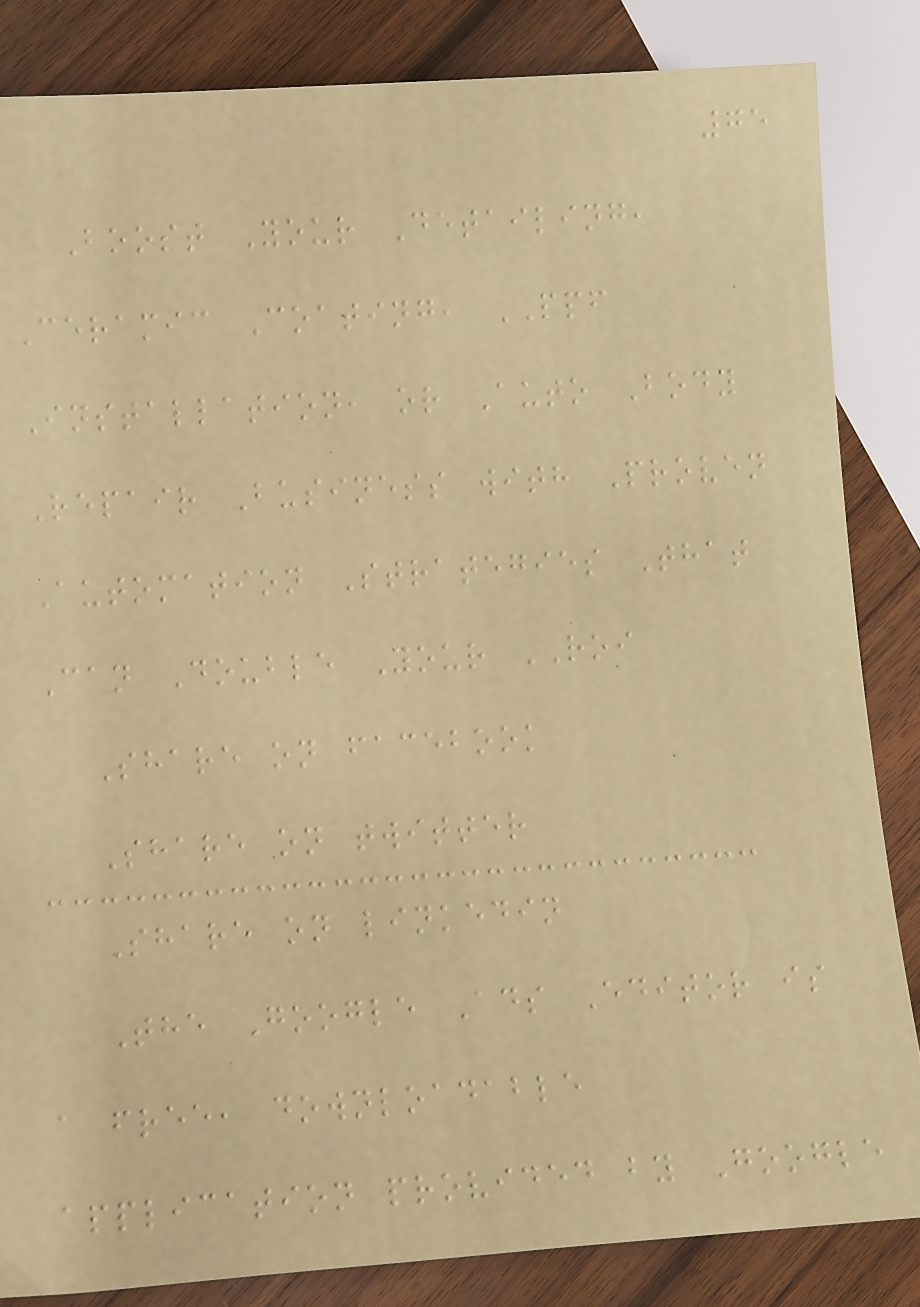75
Boost Your Detailing,
Ceramic Coating, PPF
Installation, or Auto Body
Repair Business with Proven
Automation Strategies That
Can Double Your ROI
Share on facebook
Share on twitter
Share on linkedin
The Google Ads Editor is
a free, downloadable
application provided by Google
